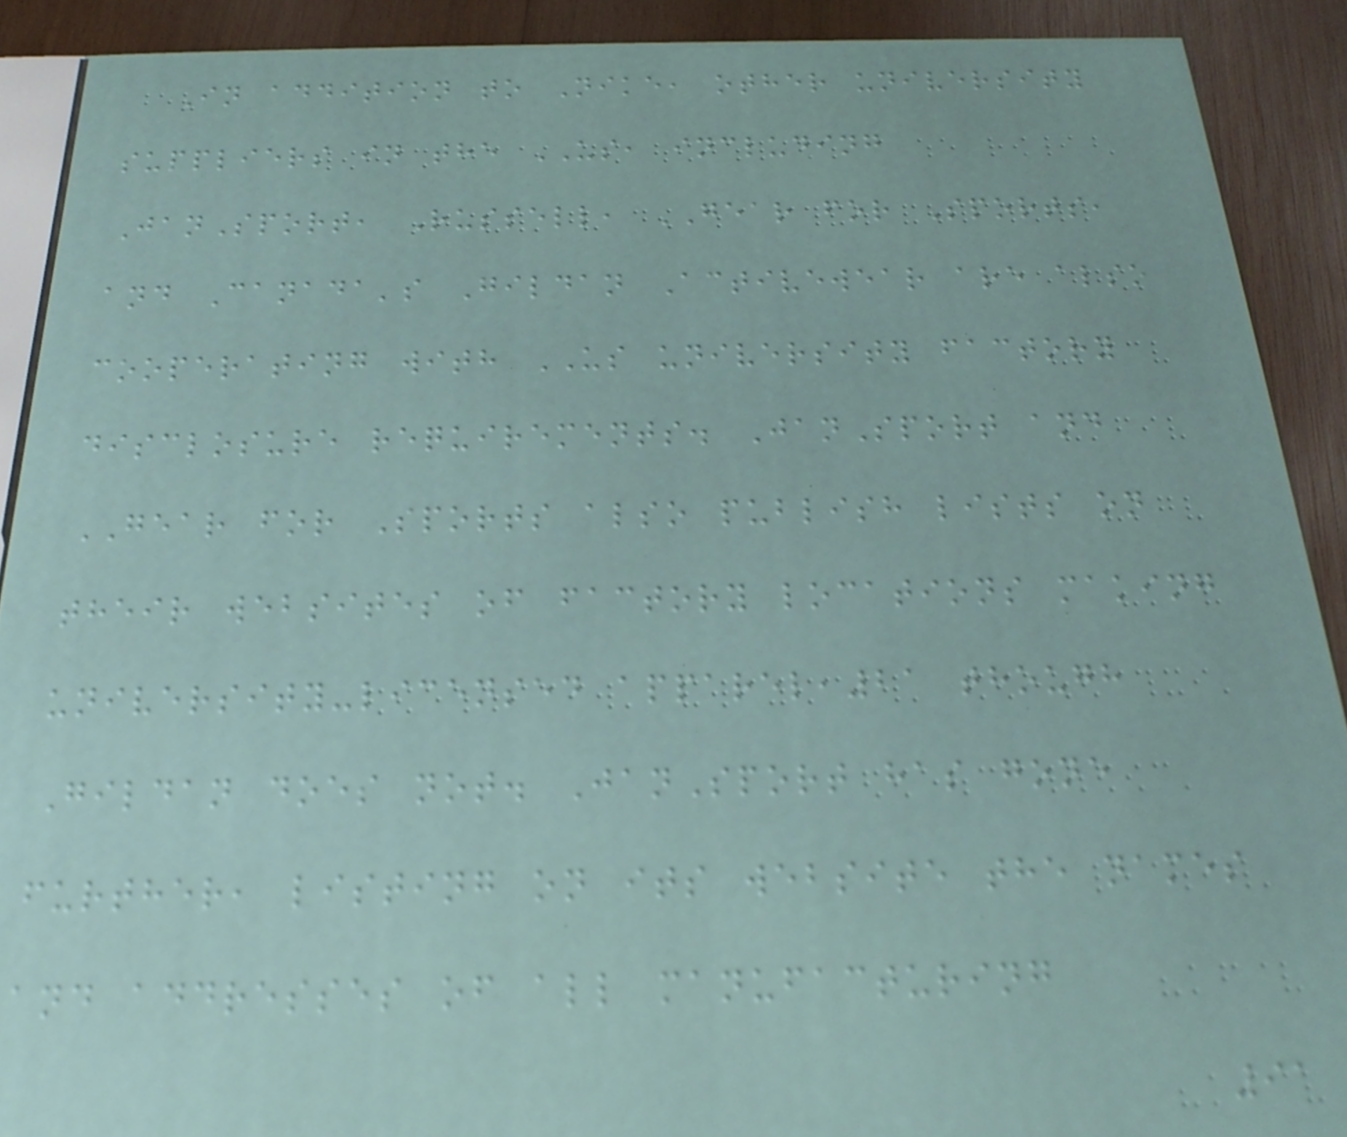In addition to Nike, other university
suppliers in the US, including
JanSport, Russell, GEAR for Sports,
and Canada's Gildan Activewear are also
cooperating with US university factory
disclosure requirements. JanSport and
GEAR for Sports also publish lists on
their websites of factory locations making
university-licensed apparel,21 though
Gildan does not. JanSport has gone
further, listing on its website the names
and addresses of all manufacturing
91
